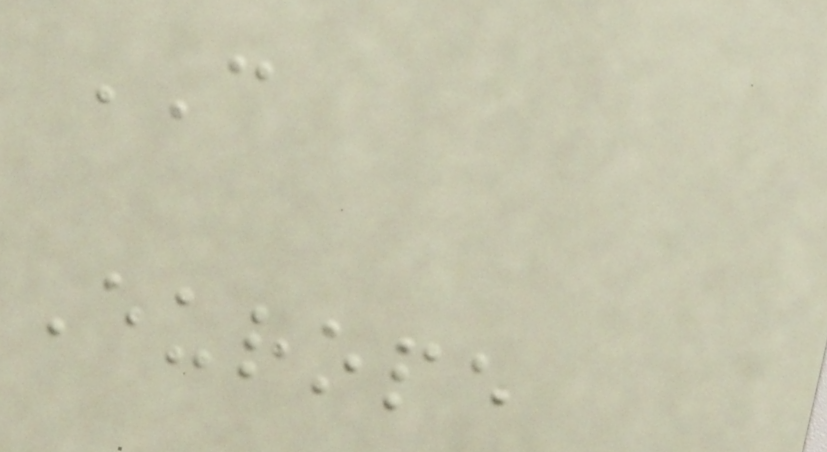CAN
Europe
